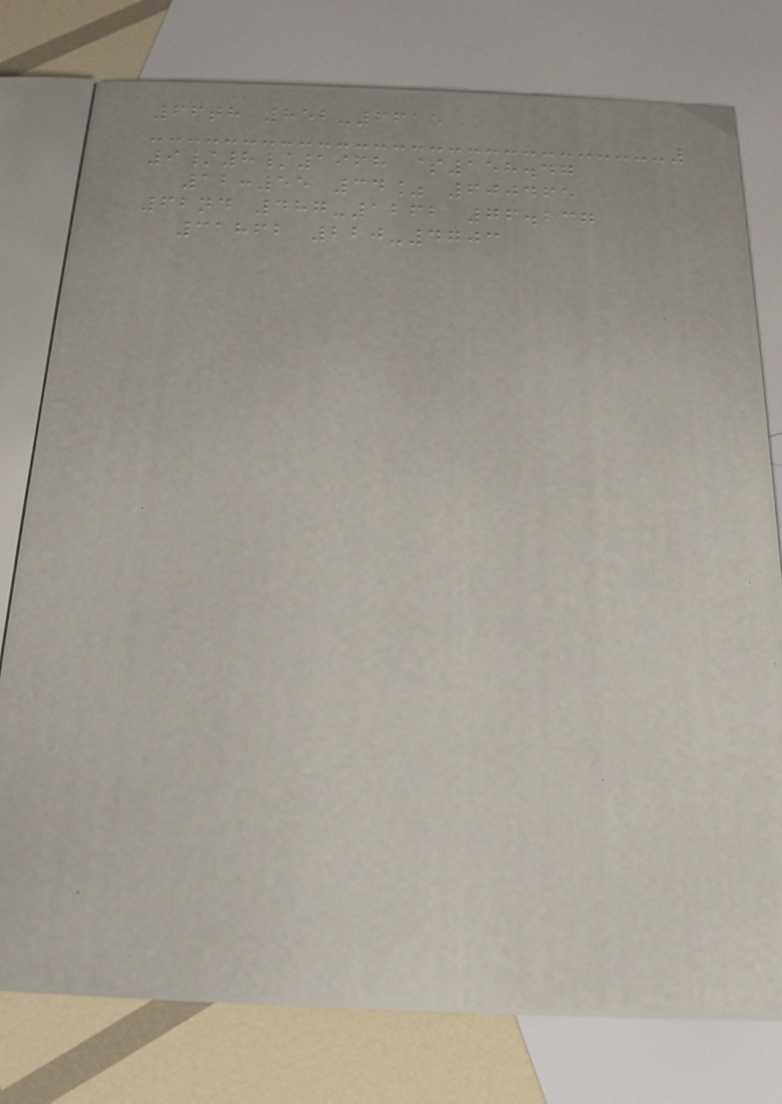66th 852-6615
9/8/1968 $158.47
12:55 34% 600465
62nd 487-1262 76.237
31862 220-4703
